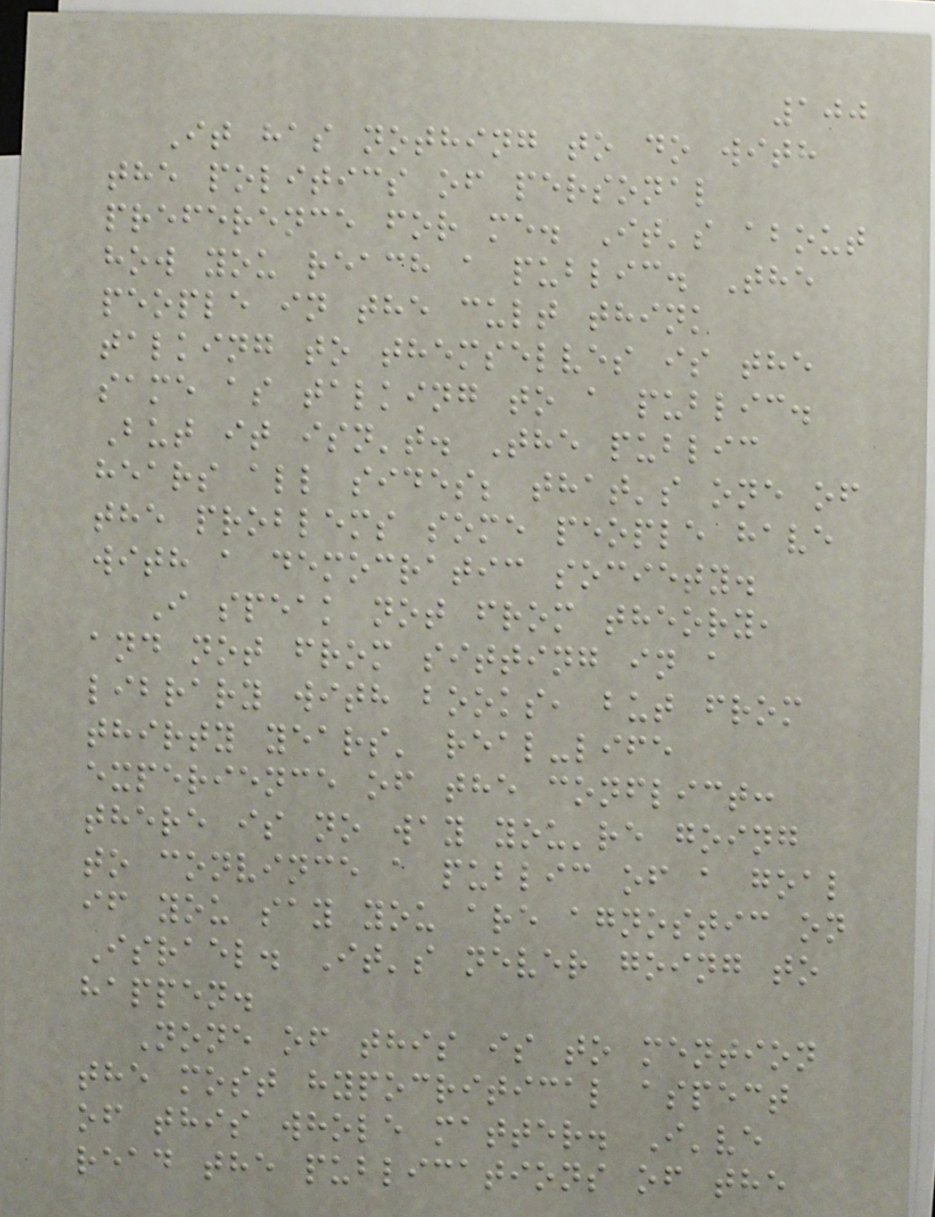100
It has nothing to do with
the politics of personal
preference for me. It's about
how you reach a public. The
people in the cult think
talking to themselves is the
same as talking to a public.
But it isn't. The public
hears all sides; that's one of
the problems some people have
with a democratic society.
I speak not from theory,
and not from sitting in a
library with books, but from
thirty years' real-life
experience of the conflict:
there is no way you're going
to convince a public of a goal
if you say you are agnostic on
Israel. It's never going to
happen.
None of this is to mention
the most hypocritical aspect
of this whole matter. I've
read the publications of the
